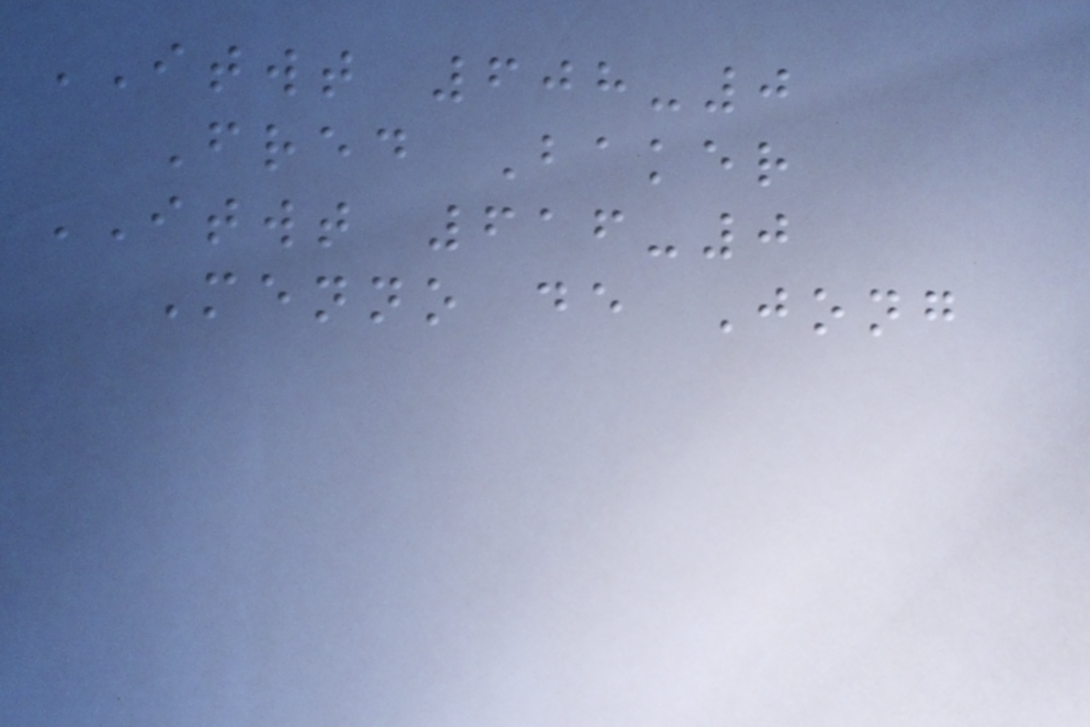ITWT 608-0
Fred Baker
ITWT 616-0
Menno de Jong
